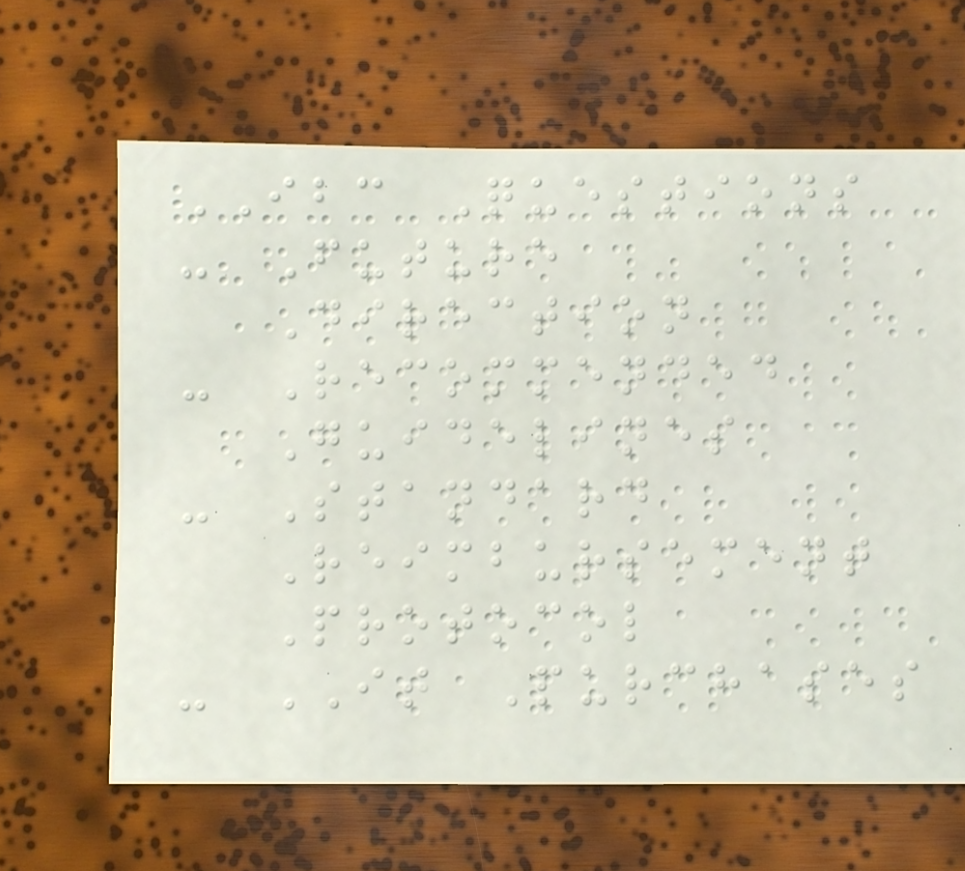IBC Questions
- Future
Direction
- Recommended
Guidelines
- Standard
Reimbursement
Protocol
- IT Purchases
